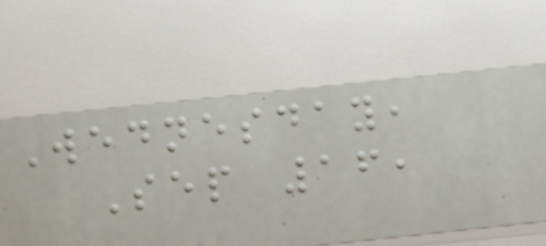Wednesday,
Sep 16,
